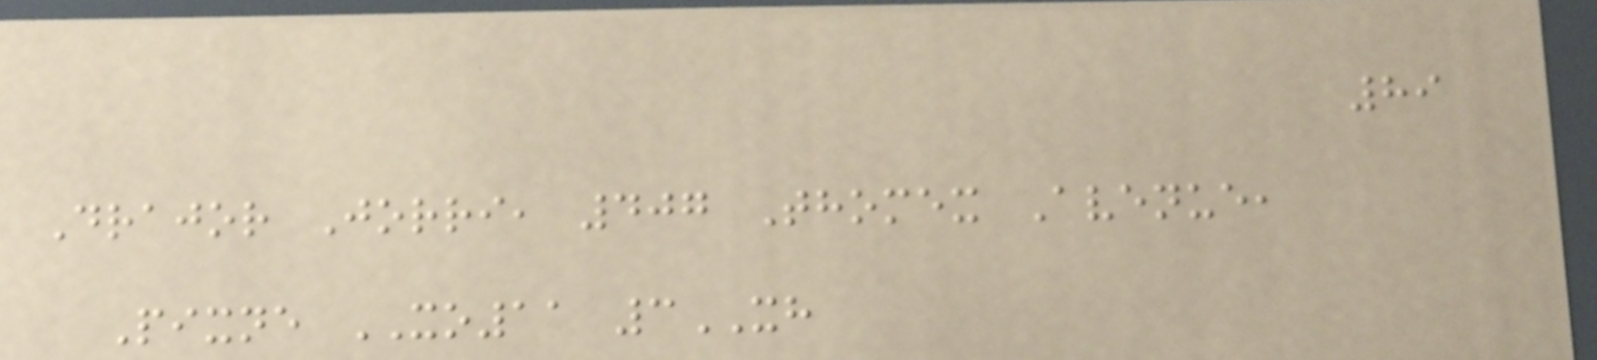89
Drajor Jorri, 407 Thomex Avenue,
Pixne XO11 3XH
